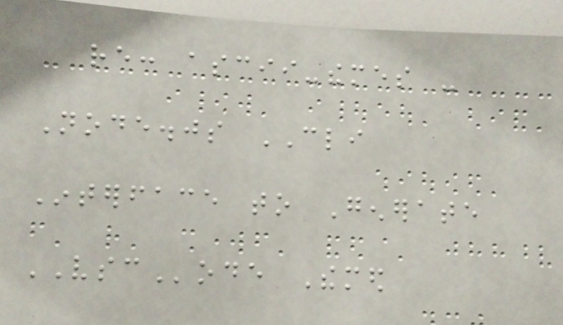re: ascii-themes -
Node.js CLI
Interface to Generate
VSCode Themed
